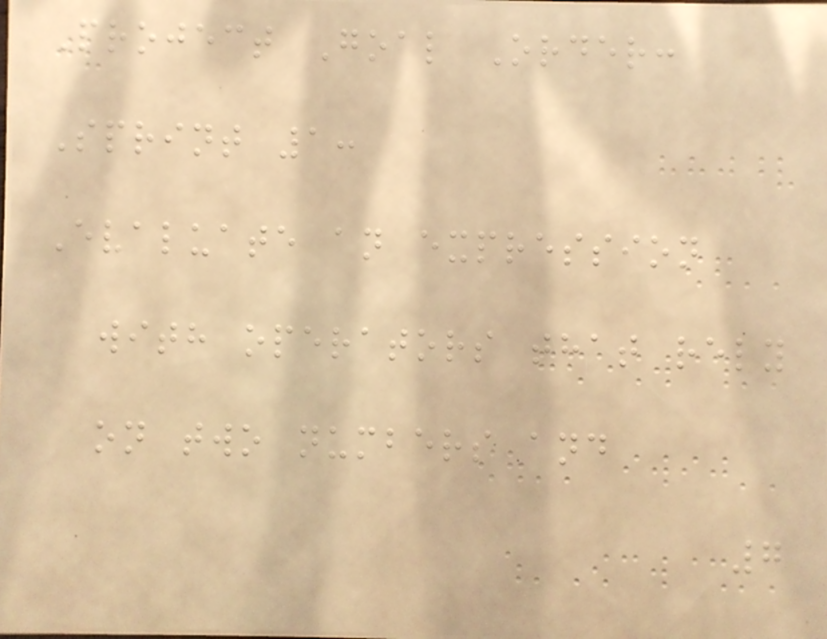Project Goal Order:
Sprint 1:
Evaluate an expression
with operators that rely
on two numbers and
7
